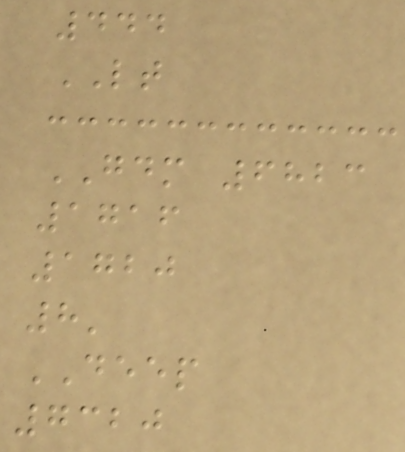444
LT
GDM 6823
1716
1720
8'
DEEP
7320
